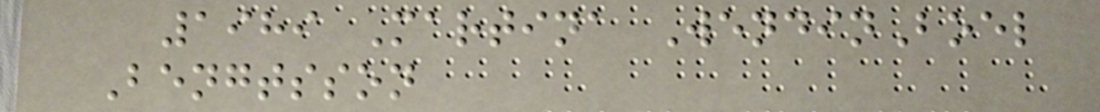1989 Martina WendinBoel
Bengtsson
